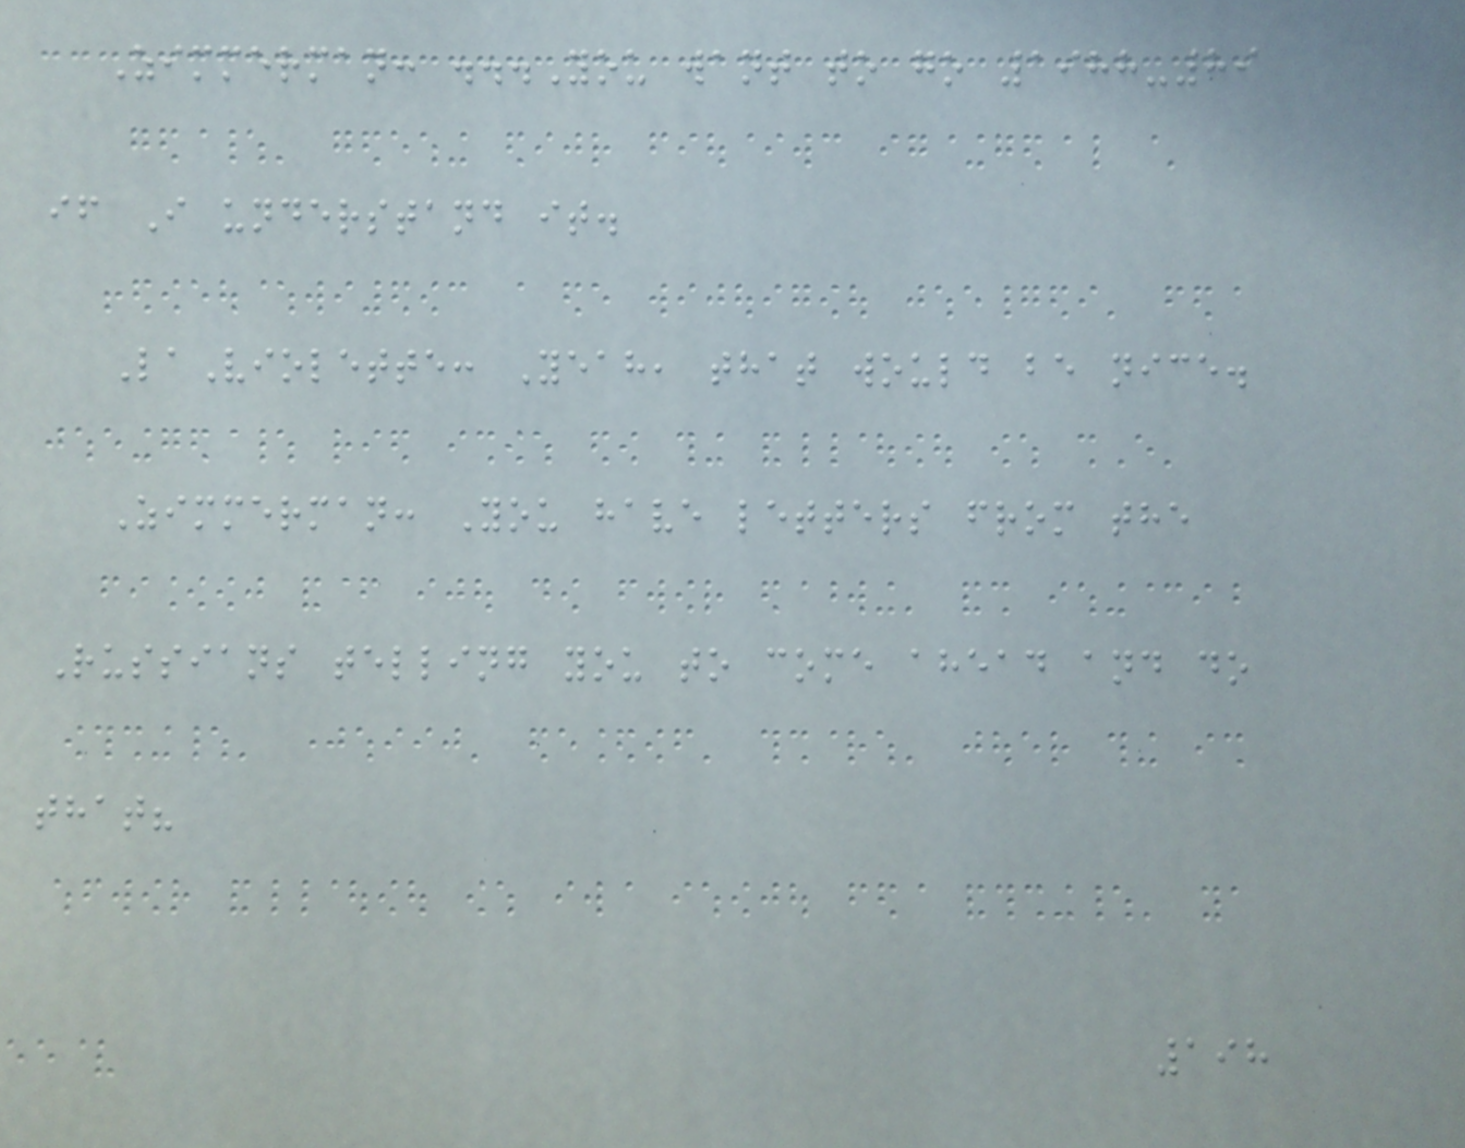Zimmerman: ...You want to go 1988-89
if I understand it.
LaViolette: Yeah, that would be nice.
Zimmerman: You have letters from the
Russians telling you to come ahead and do
that?
198
